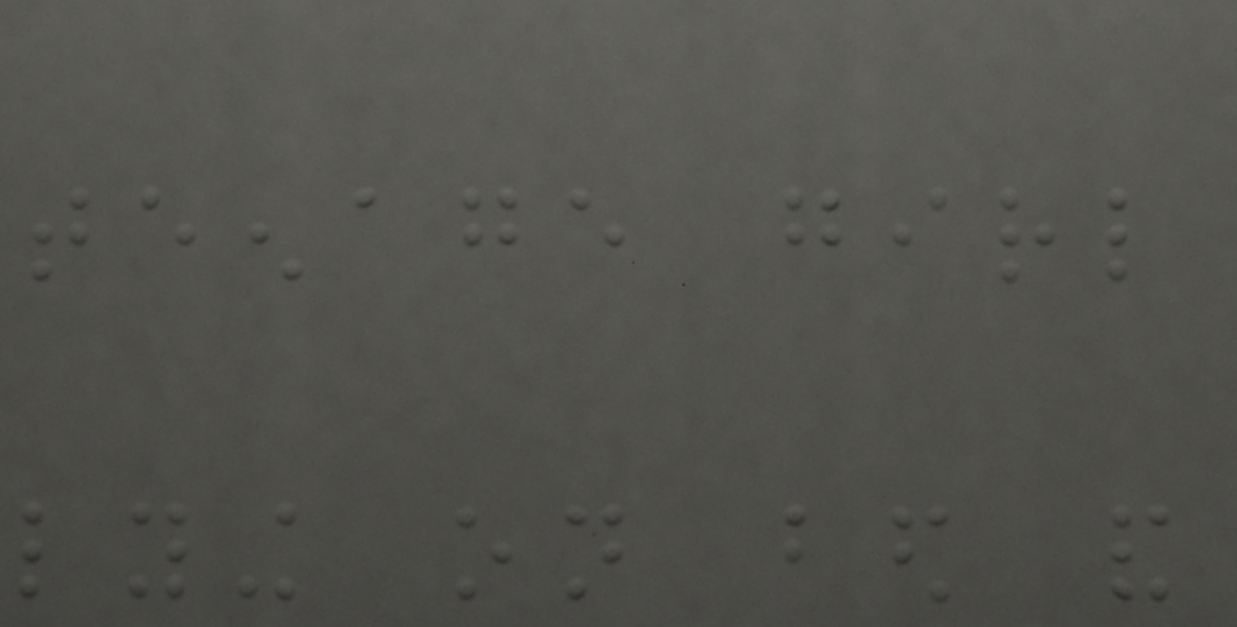teenage girl
lying on bed and
